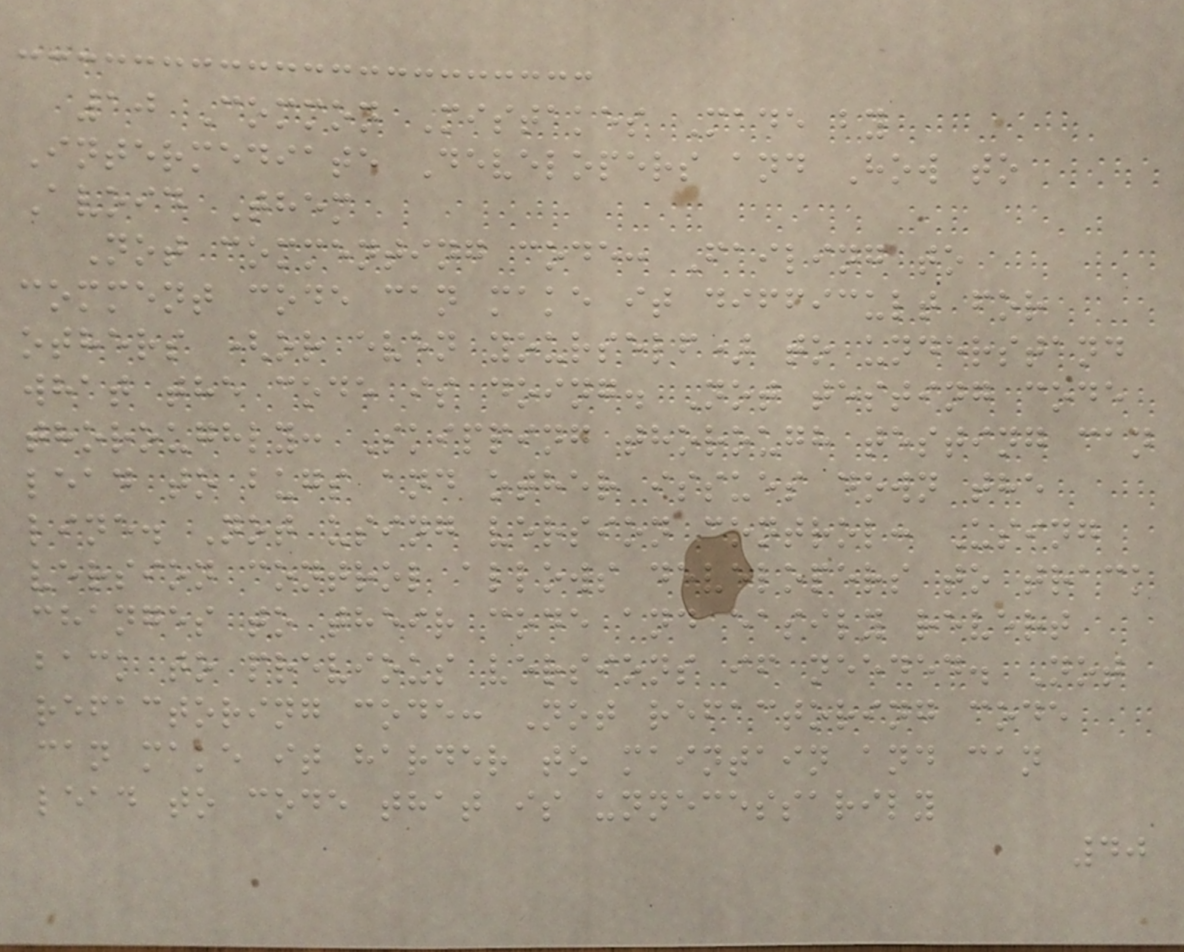10 Common Mistakes Made by
Intermediate Developers and How to
Avoid Them
Not commenting code: Failing to
comment code can make it difficult for
others (or even yourself) to understand
what the code is doing. Not testing code
thoroughly: Skipping thorough testing can
lead to bugs and other issues down the
line. Not using version control: Using
version control allows developers to track
changes to their code and easily revert
back to previous versions if needed. Not
refactoring code: Not refactoring code
can make it harder to maintain and can
lead to code that is unnecessarily
40
